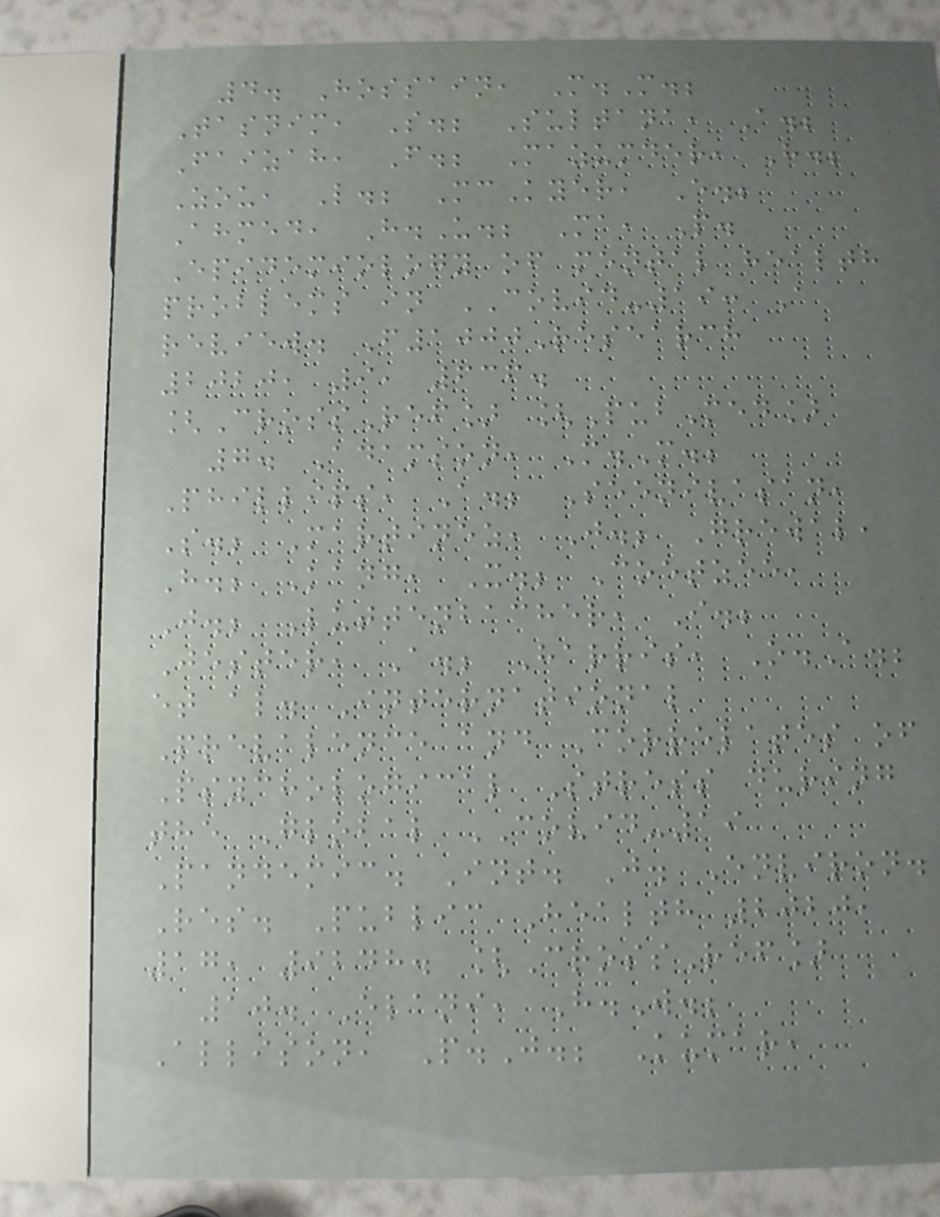4. Hossain, M.M.;
Tasnim, S.; Sultana, A.;
Faizah, F.; Mazumder, H.;
Zou, L.; McKyer, E.;
Ahmed, H.U.; Ma, P.
Epidemiology of mental health
problems in COVID-19: A
review. F1000Research
2020, 9, 636.
[CrossRef] [PubMed]
7. Adamson, M.M.;
Phillips, A.; Seenivasan,
S.; Martinez, J.; Grewal,
H.; Kang, X.; Coetzee,
J.; Luttenbacher, I.;
Jester, A.; Harris, O.A.;
et al. International
Prevalence and Correlates of
Psychological Stress during
the Global COVID-19
Pandemic. Int. J. Environ.
Res. Public Health 2020,
17, 9248. [CrossRef]
10. Elani, H.W.;
Allison, P.J.; Kumar,
